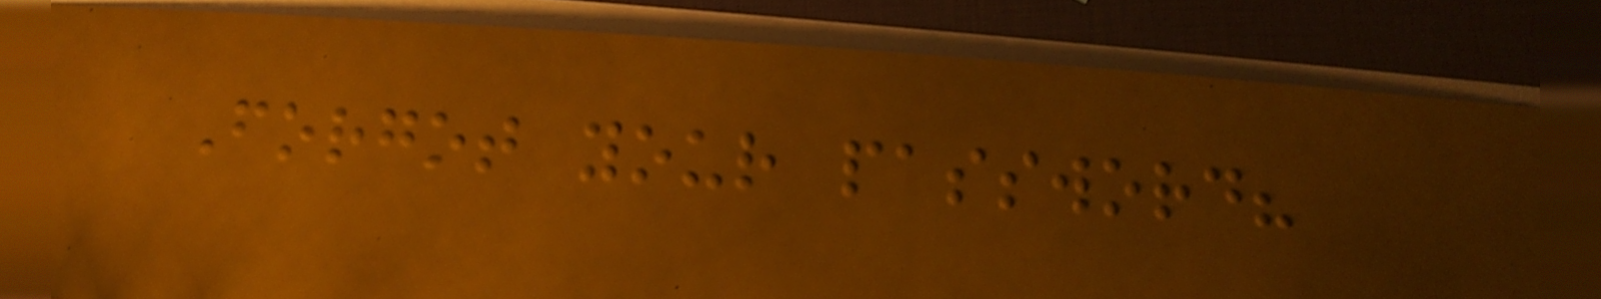Forgot your password?
